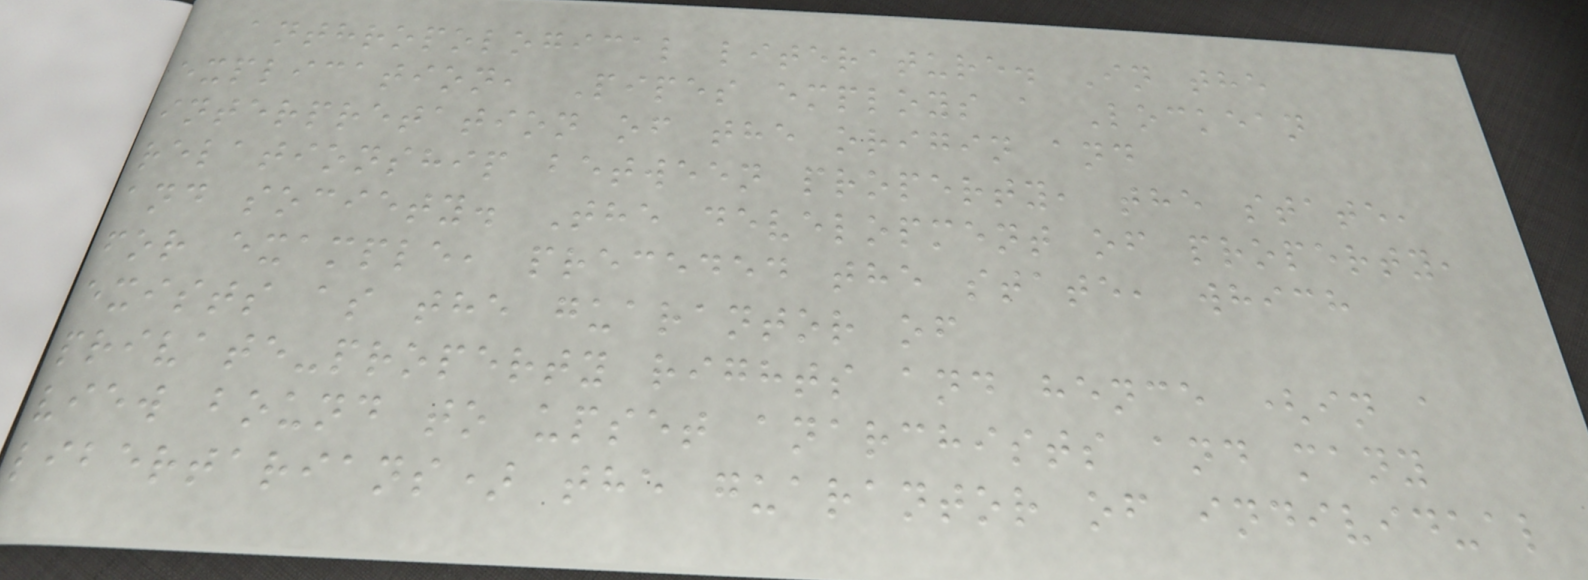anthropological literature. In the
explication, Pipes employs a Lockean
interpretation of the origin and
relationship between property, the state,
and society. The development of property,
for example, preceded the state, which
exists as the guarantor of
private-property rights and hence (in a
view bound to upset anarchists and many
libertarians) the guarantor of individual
